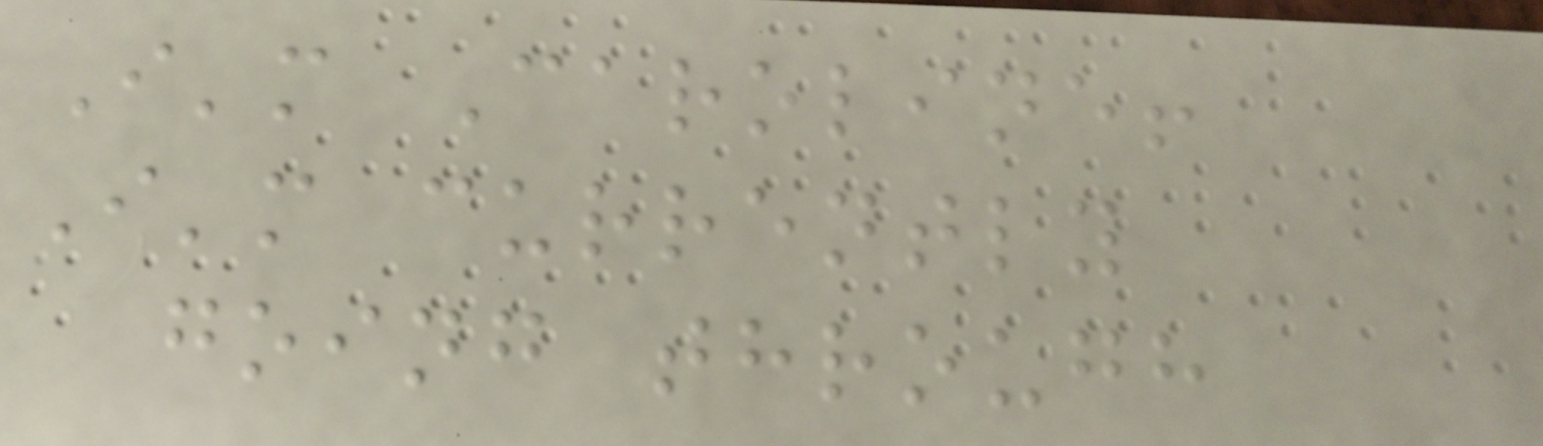I'm Caroline!
I'm currently
going through
